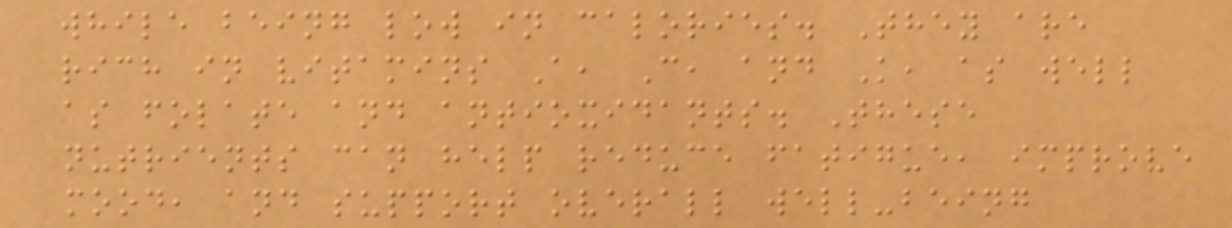while being low in calories. They are
rich in vitamins A, C, and K, as well
as folate and antioxidants. These
nutrients can help reduce fatigue, improve
mood, and support overall well-being
